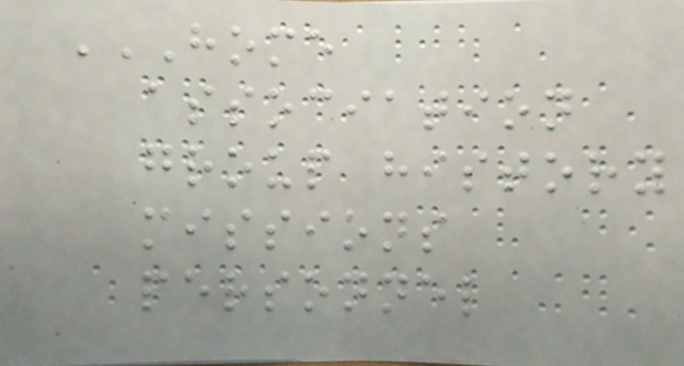HOME
ASSOCIATION
GROUP HISTORY
MISSIONS
PERSONNEL
